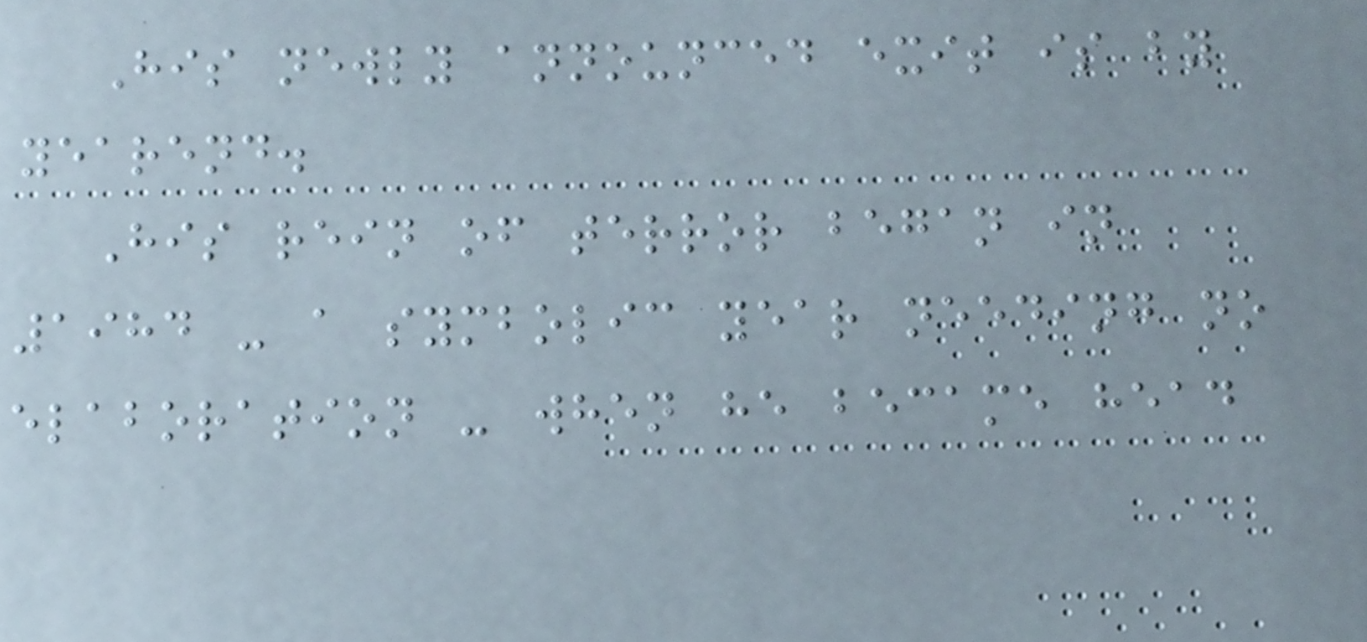His newly announced exit is by
yearend.
His rein of terror began in
1984 - a symbolic year needing no
elaboration - when he became head
